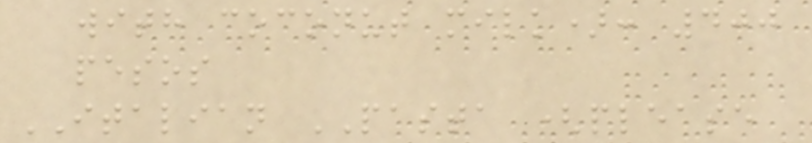with coconut milk): 400
pesos
ITALIAN PASTA (please
